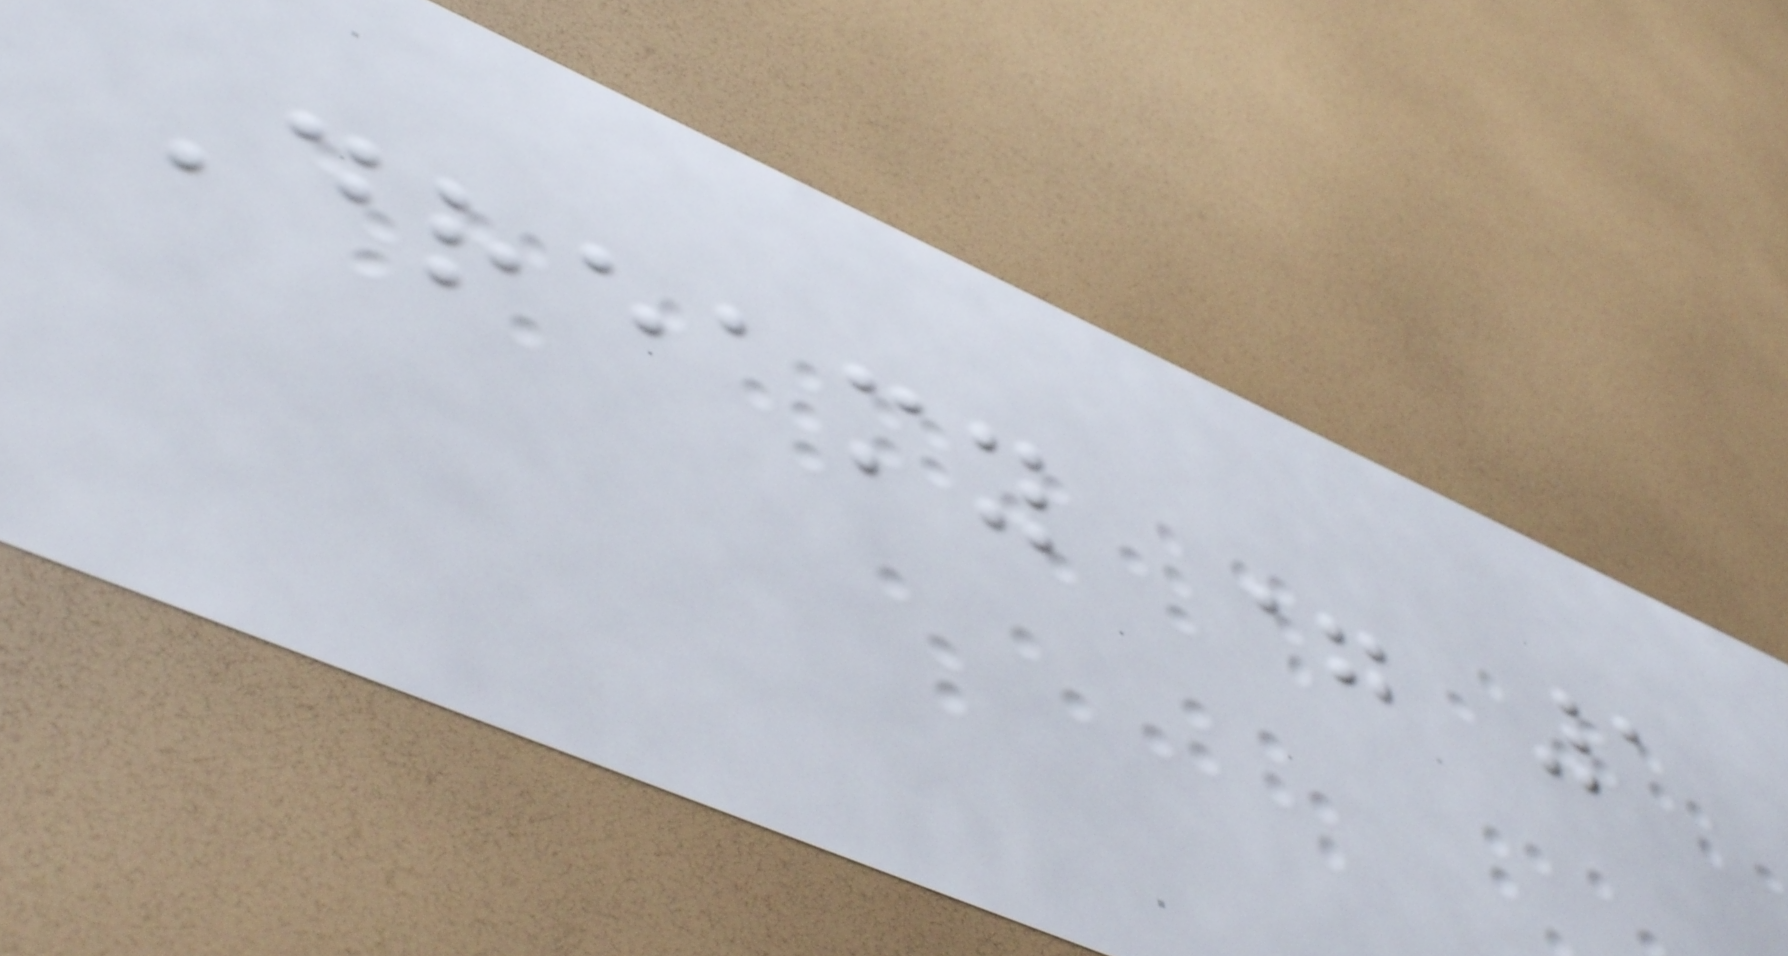Dreamy = 1
